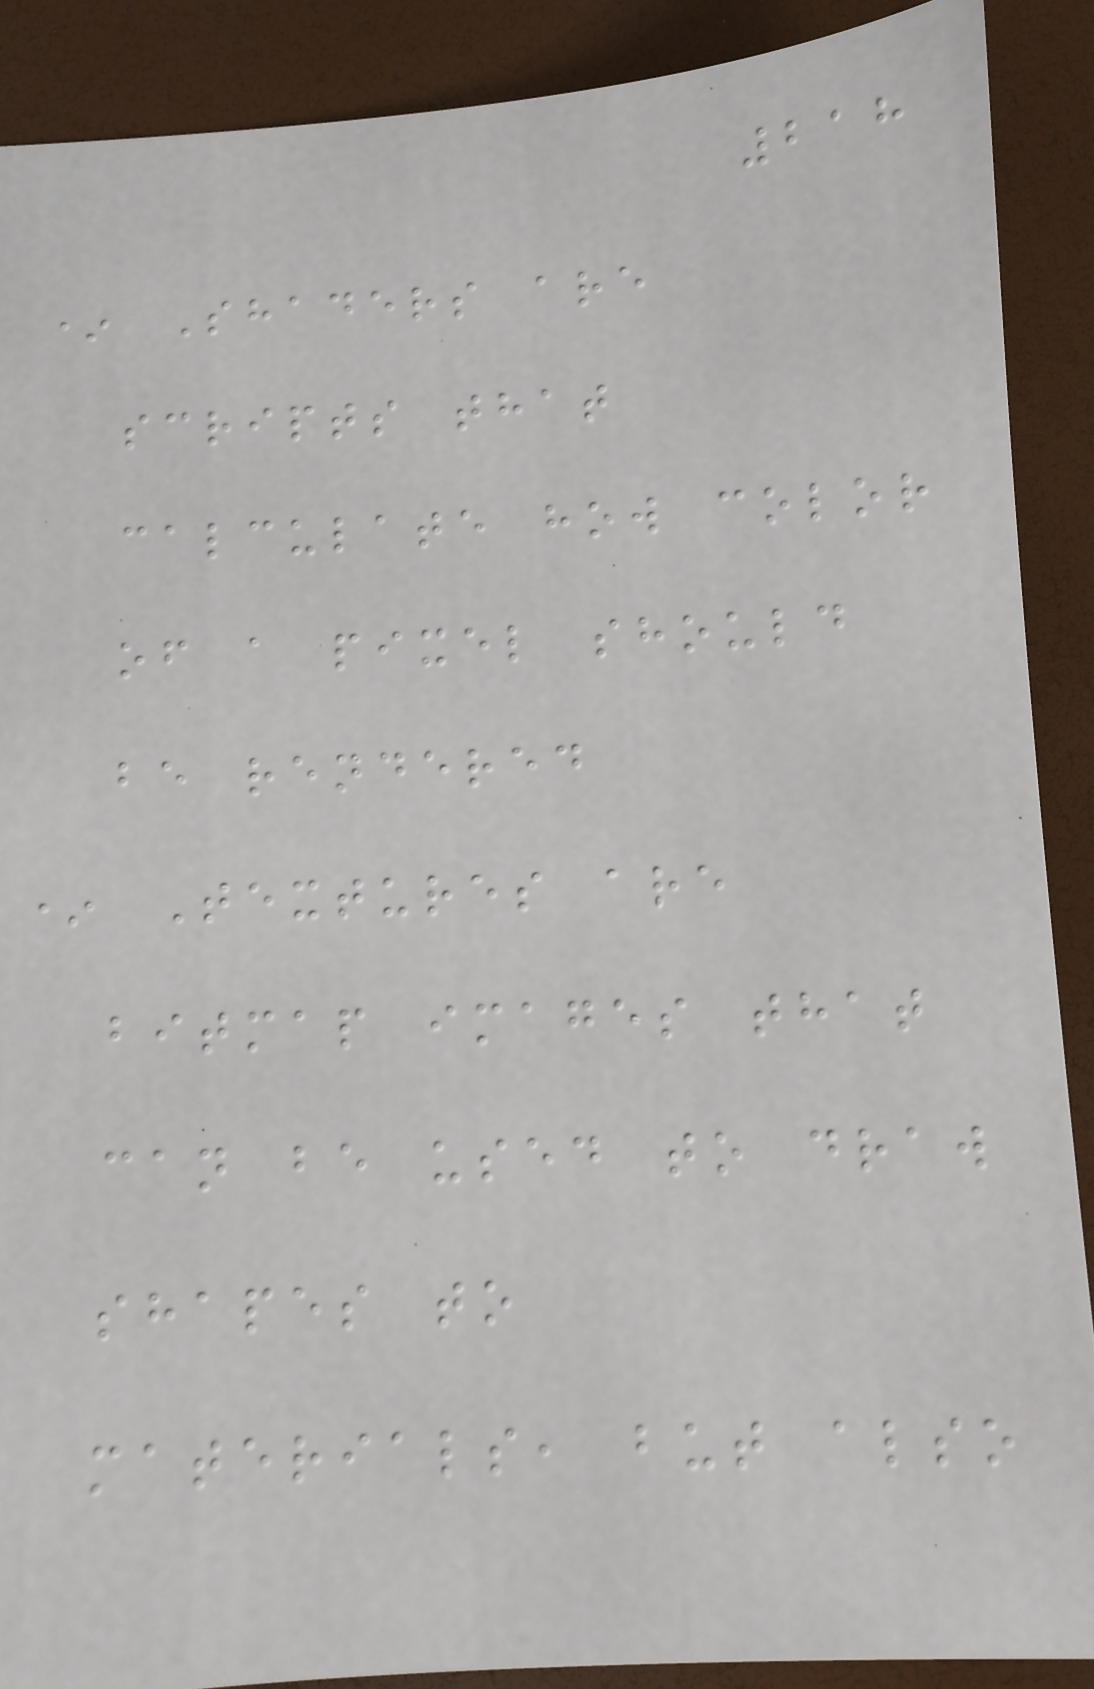218
* Shaders are
scripts that
calculate how color
of a pixel should
be rendered
* Textures are
bitmap images that
can be used to draw
shapes to
materials, but also
